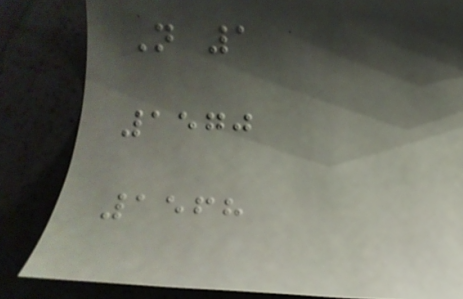N 1
1570
1568
